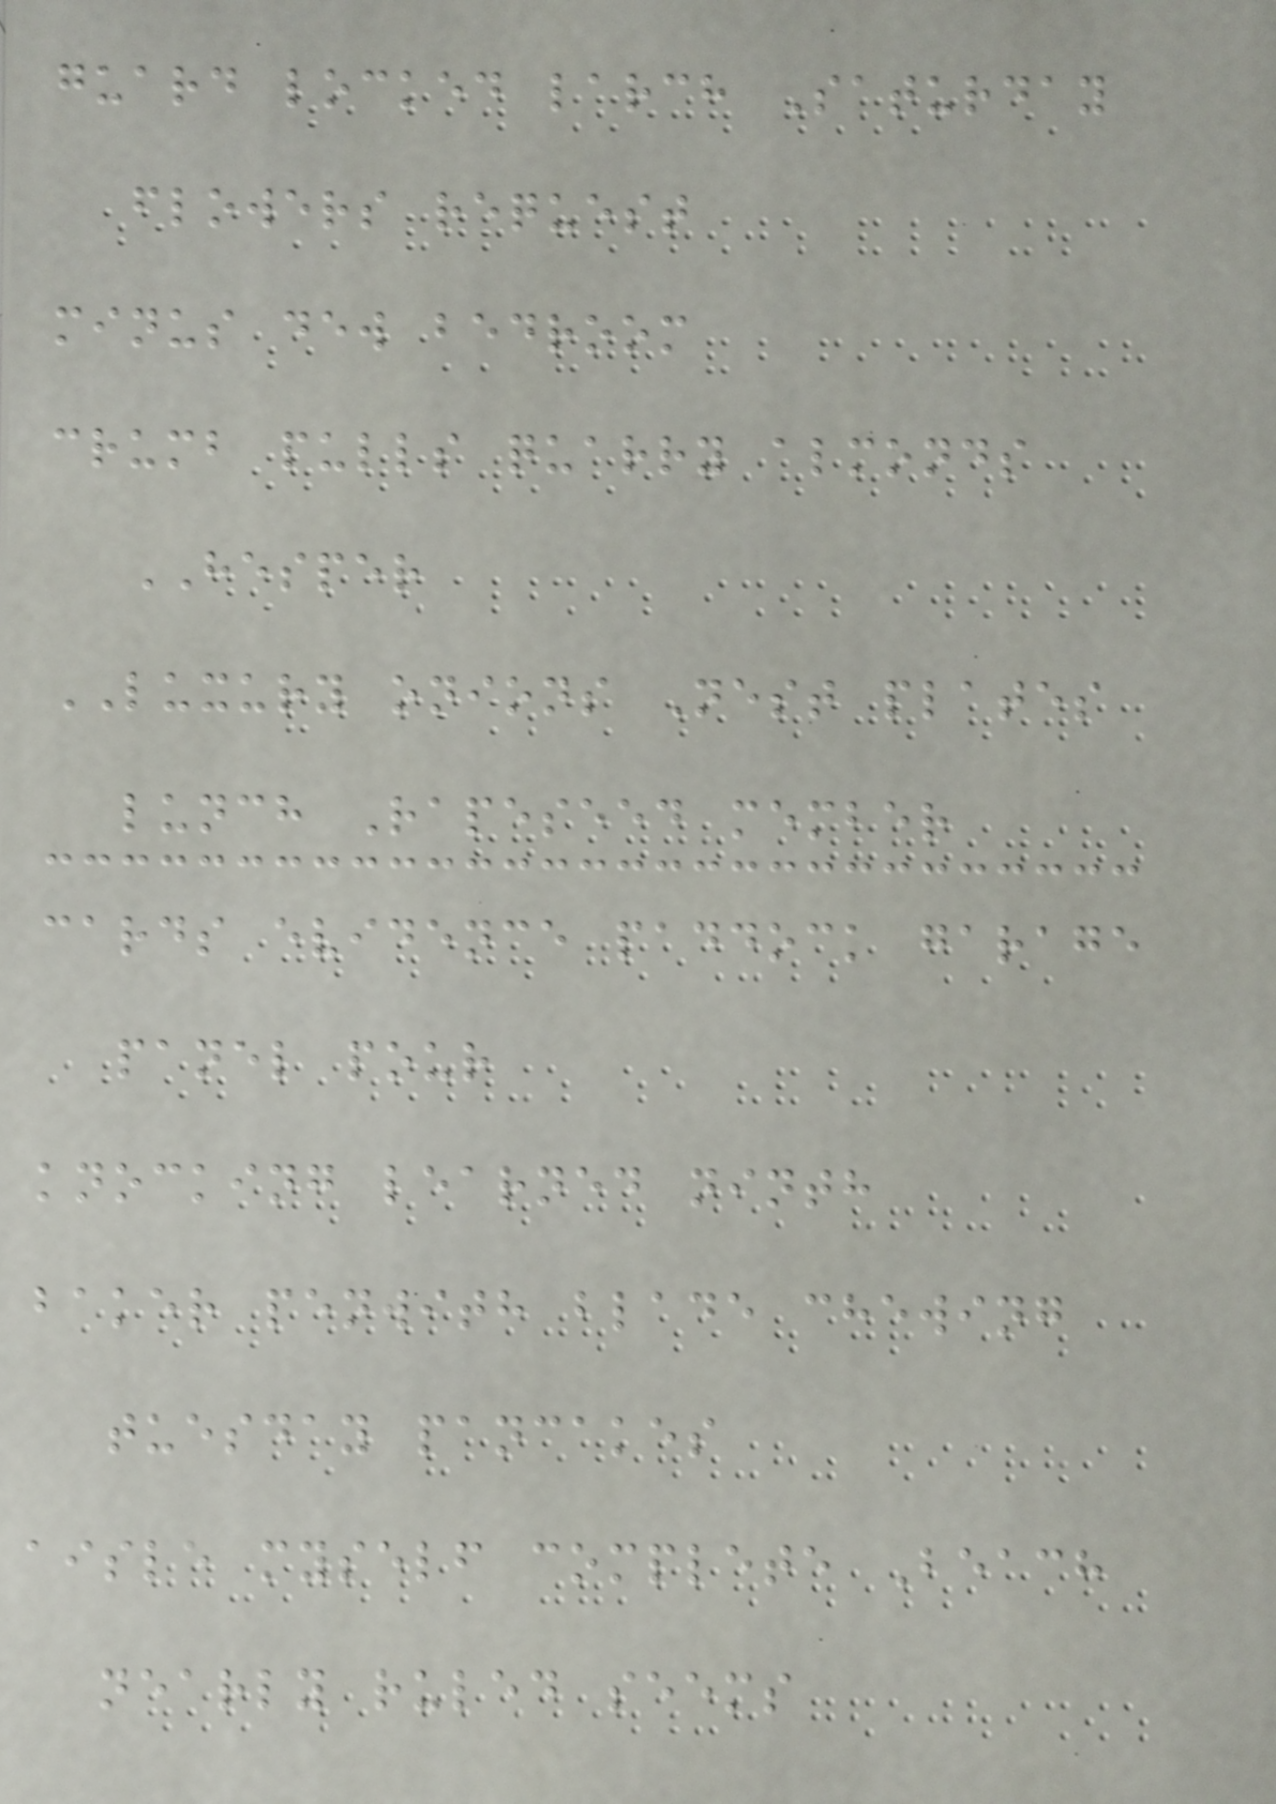guard locked larch Saturday
flowers request
minus dew bedroom
crumb pulls quarry almonds
HESPER
LUXURY onions Nest plates
lunch Rapeseed member
cards evidence paddock garage
panel pour
knocking learned ninth
baker penwith blade chewing
tuesday pancakes
aisle myself complete Beach
nearly ruled seems
